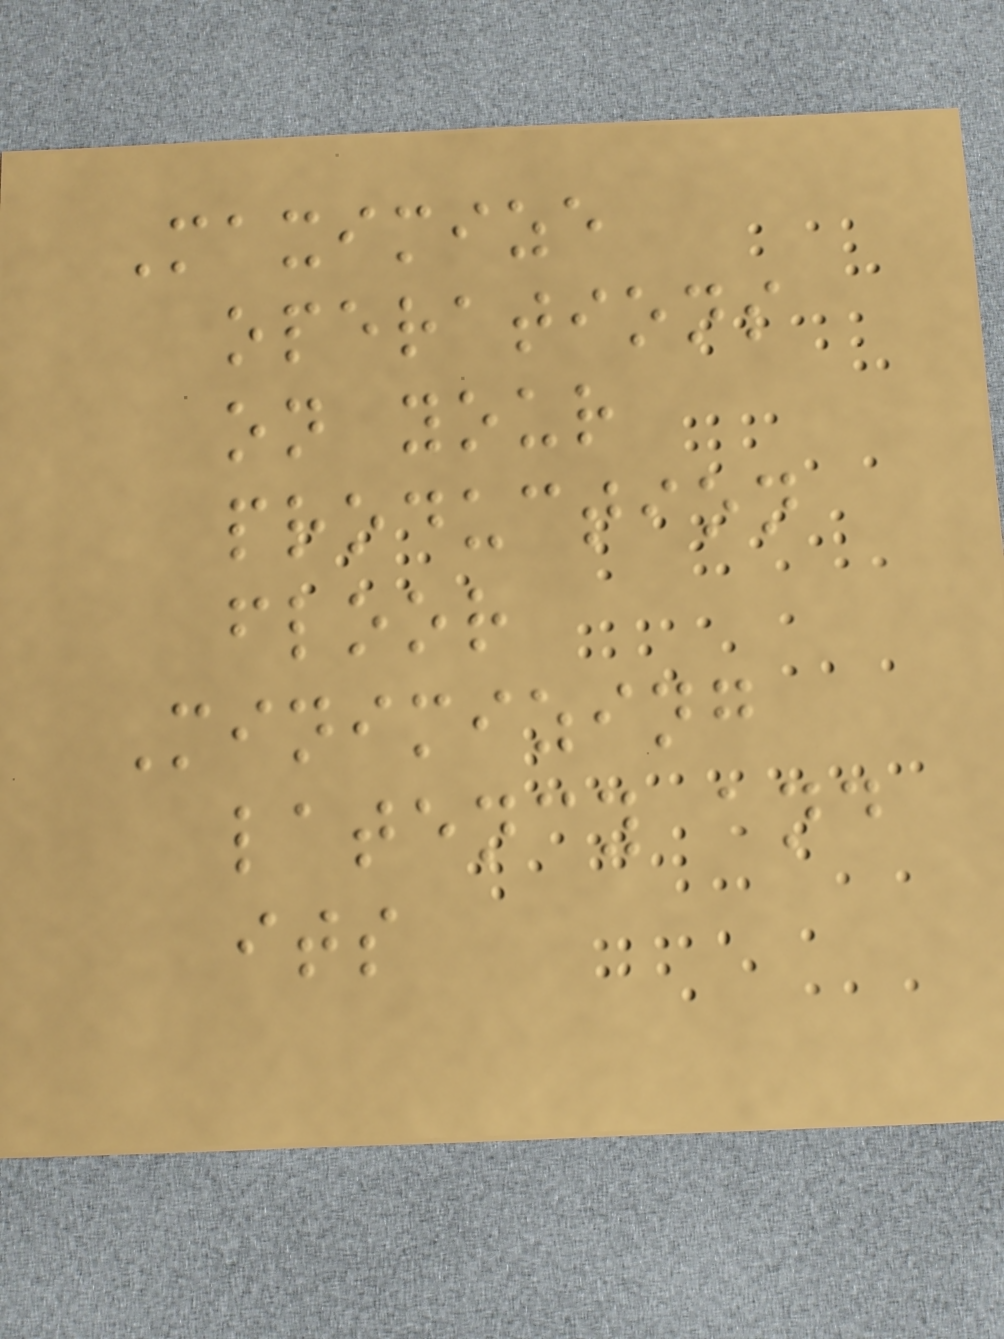Maximize
operations
on your
production
floor
Minimizing
latency and
its
